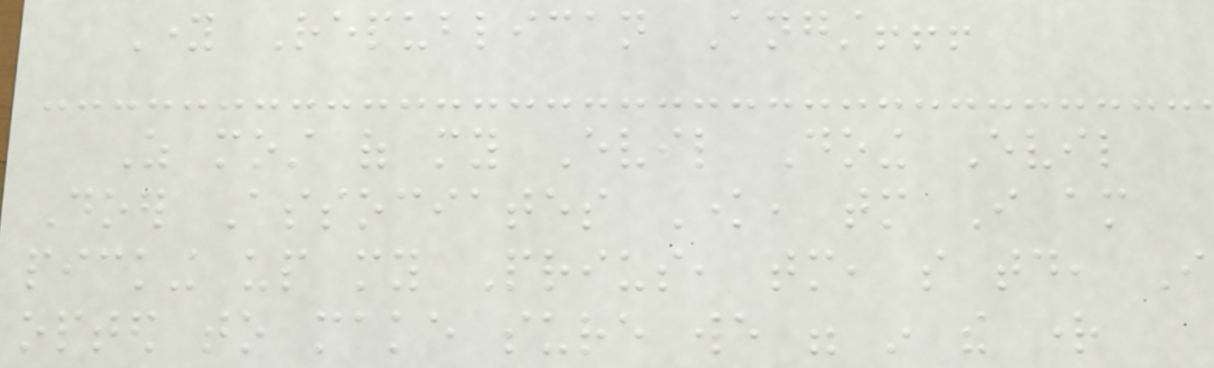Young Republican Angst!!!
As most of my Evil Doing Evil
Doer Associates Know, tomorrow I am
picking up my Prius, tomorrow, so today, I
opted to make sure we were in the right
